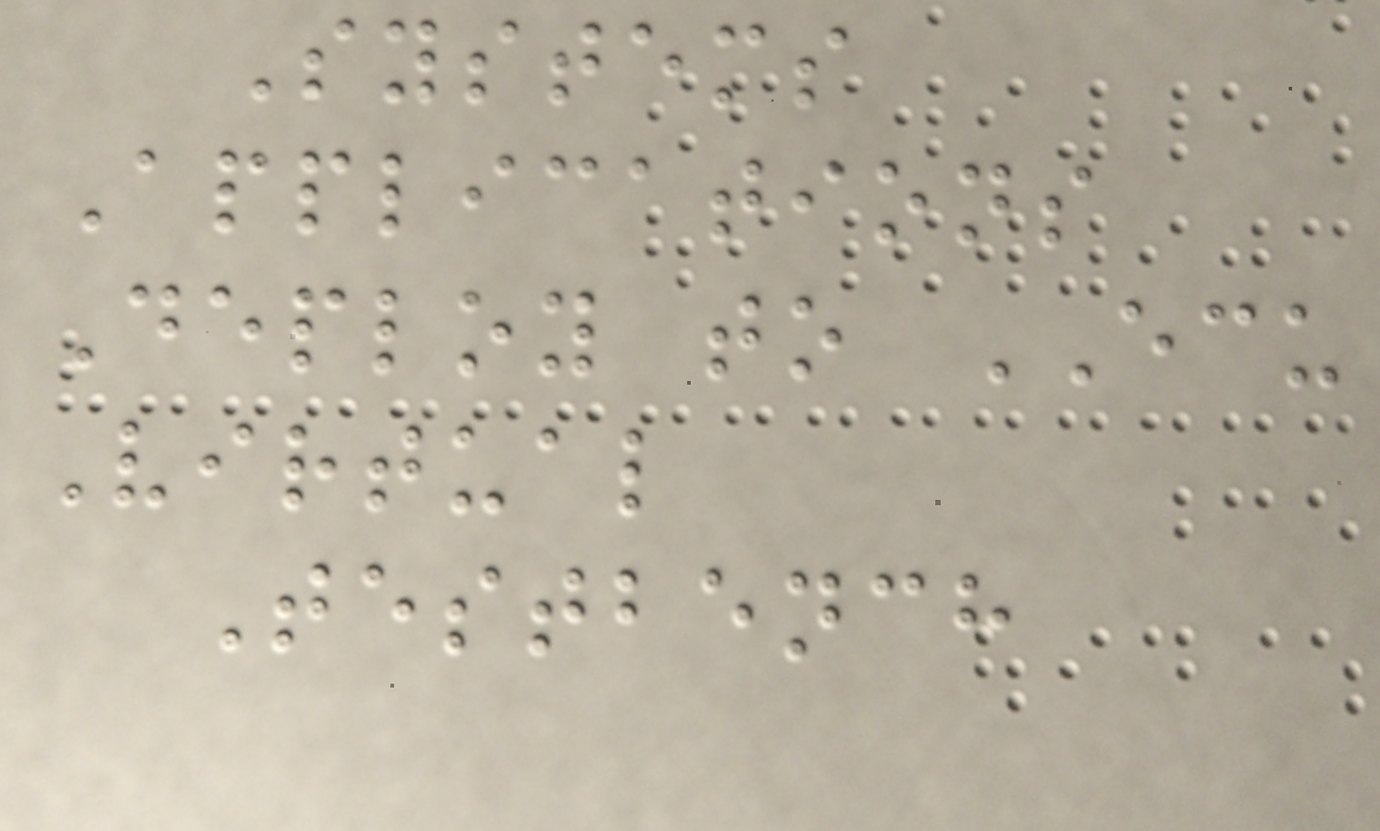Systems
Applications
Deploy to ECU
Virtual
Testbench
